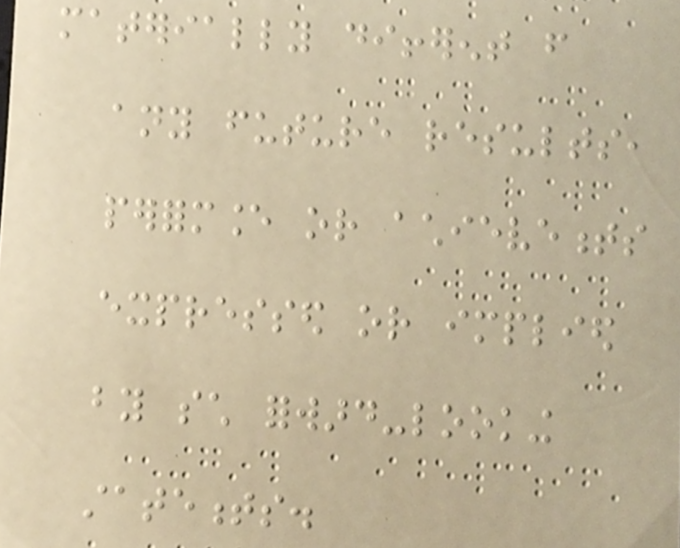materially different from
any future results,
performance or achievements
expressed or implied
by such forward-looking
statements.
